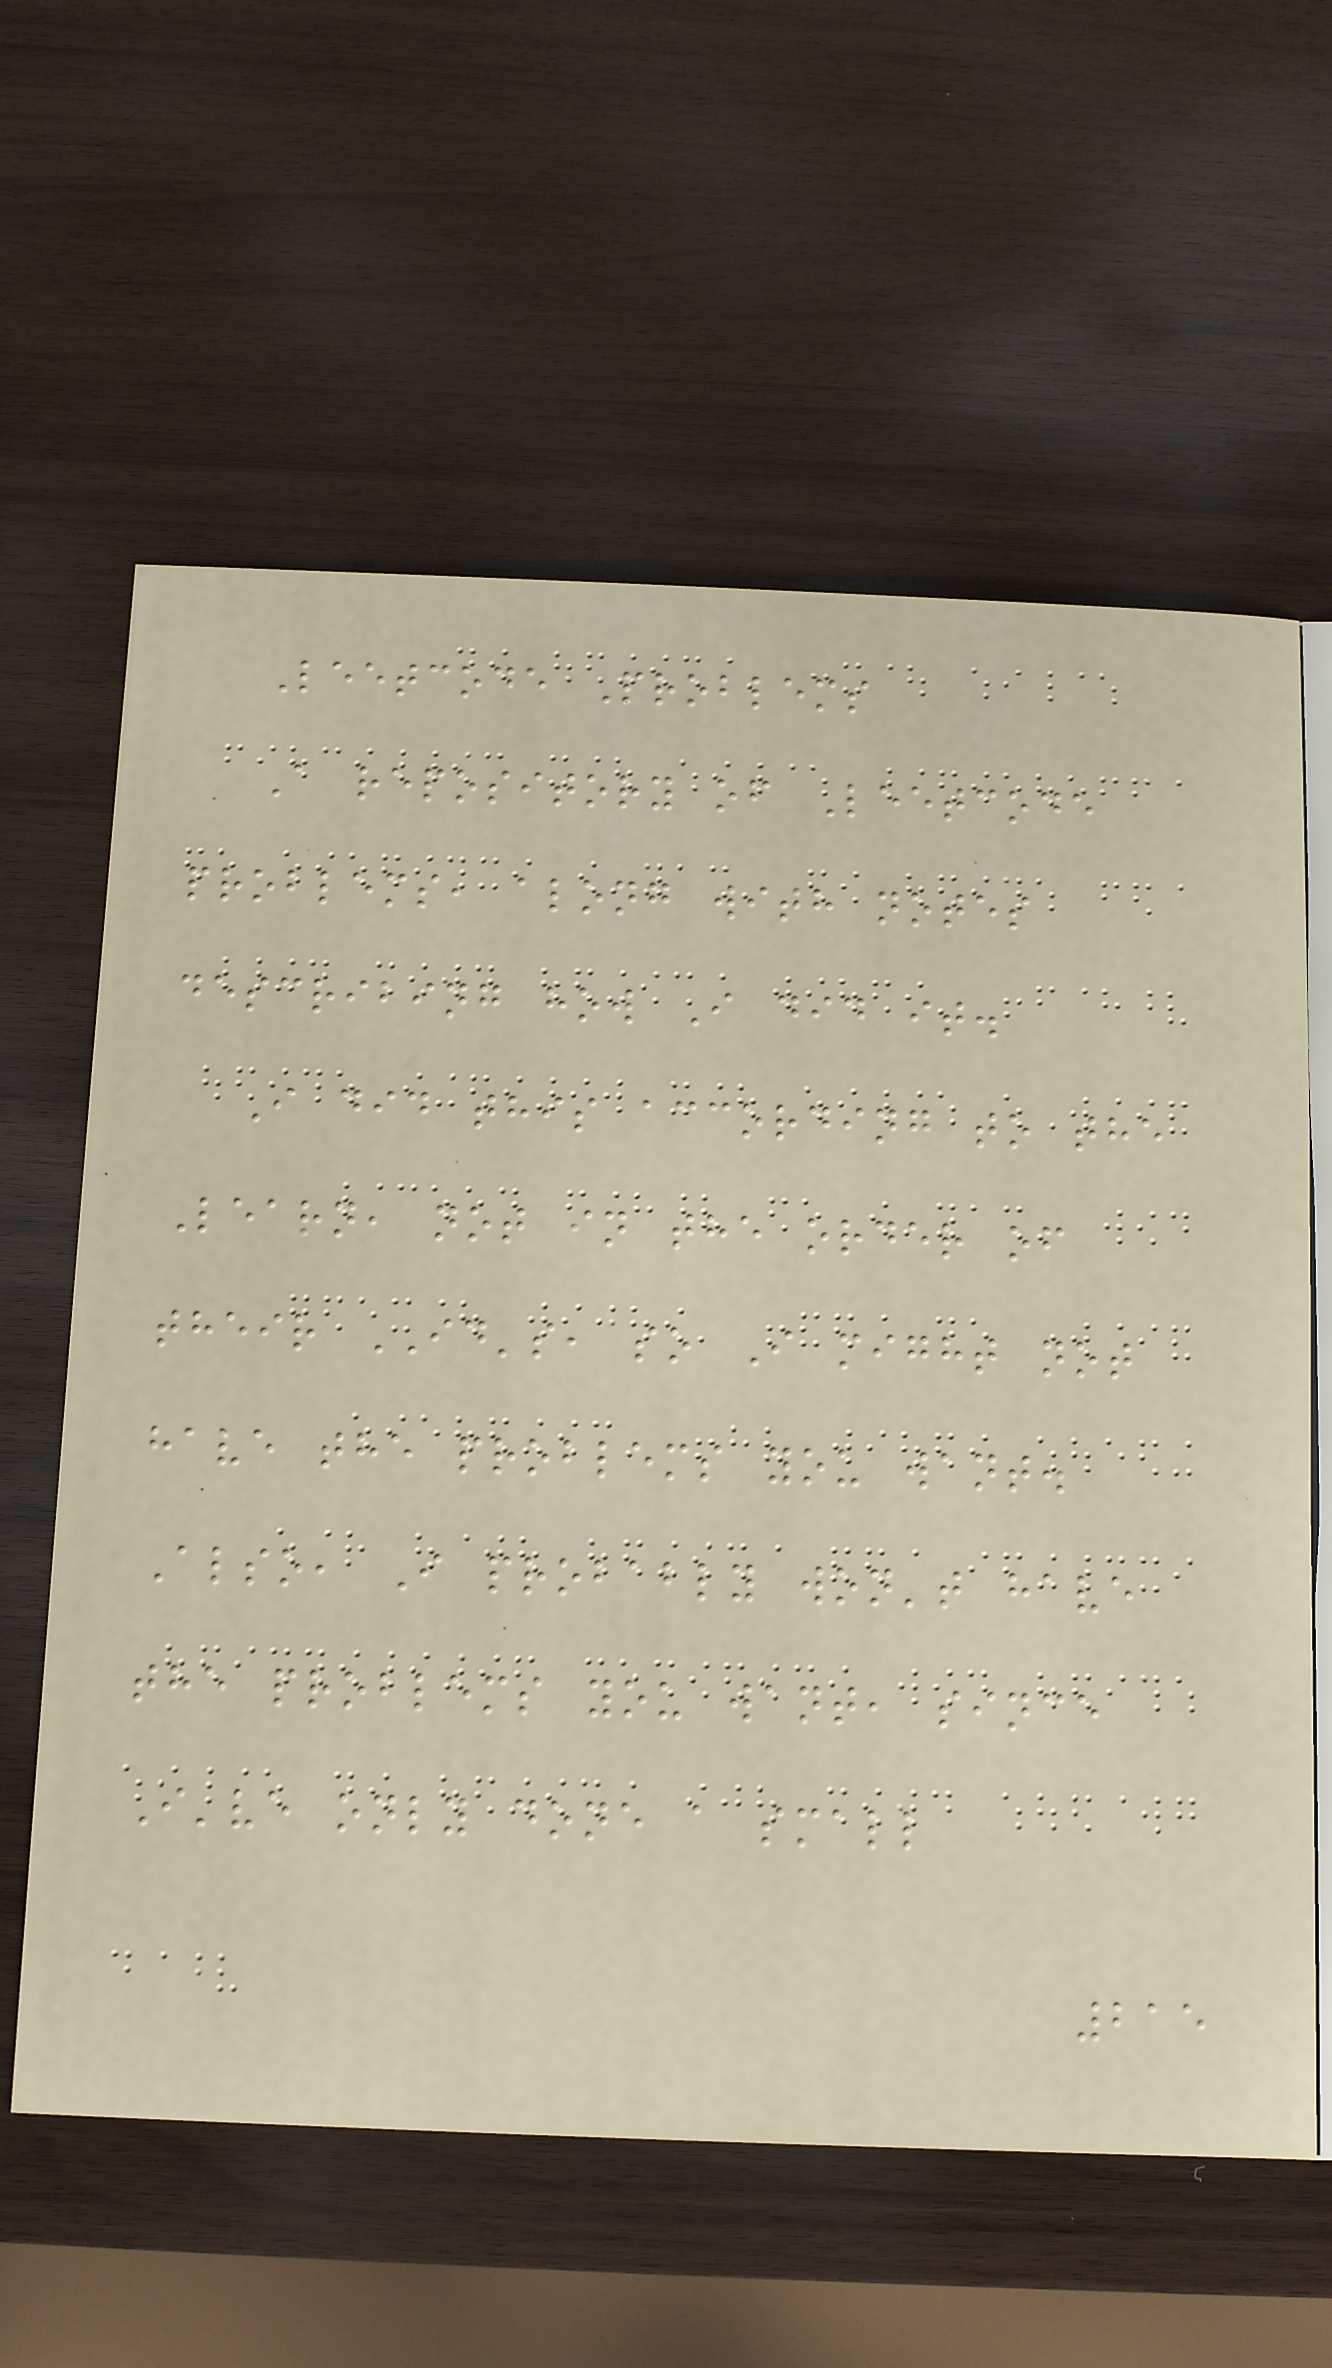Leetcode Problems
A repository of Leetcode
problems, along with notes
describing how I did it.
I did this according to the
Learn, not in the order of
their ID's, so I might not
have the problems you want.
Also, I probably won't have
the problems you want, since
I've only done a small
215
